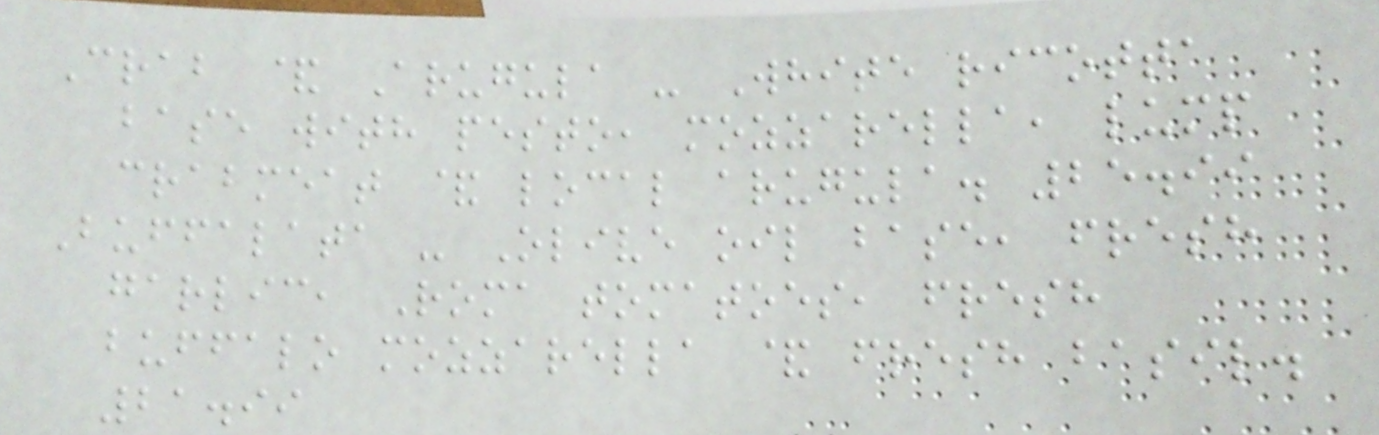Crab & Arugula - White ricotta
base with pesto, mozzarella, lump
crabmeat & local arugula. 25.99
Buffalata - Olive oil base, fresh
garlic, Roma tomatoes, fresh
buffalo mozzarella & fresh basil.
21.99
